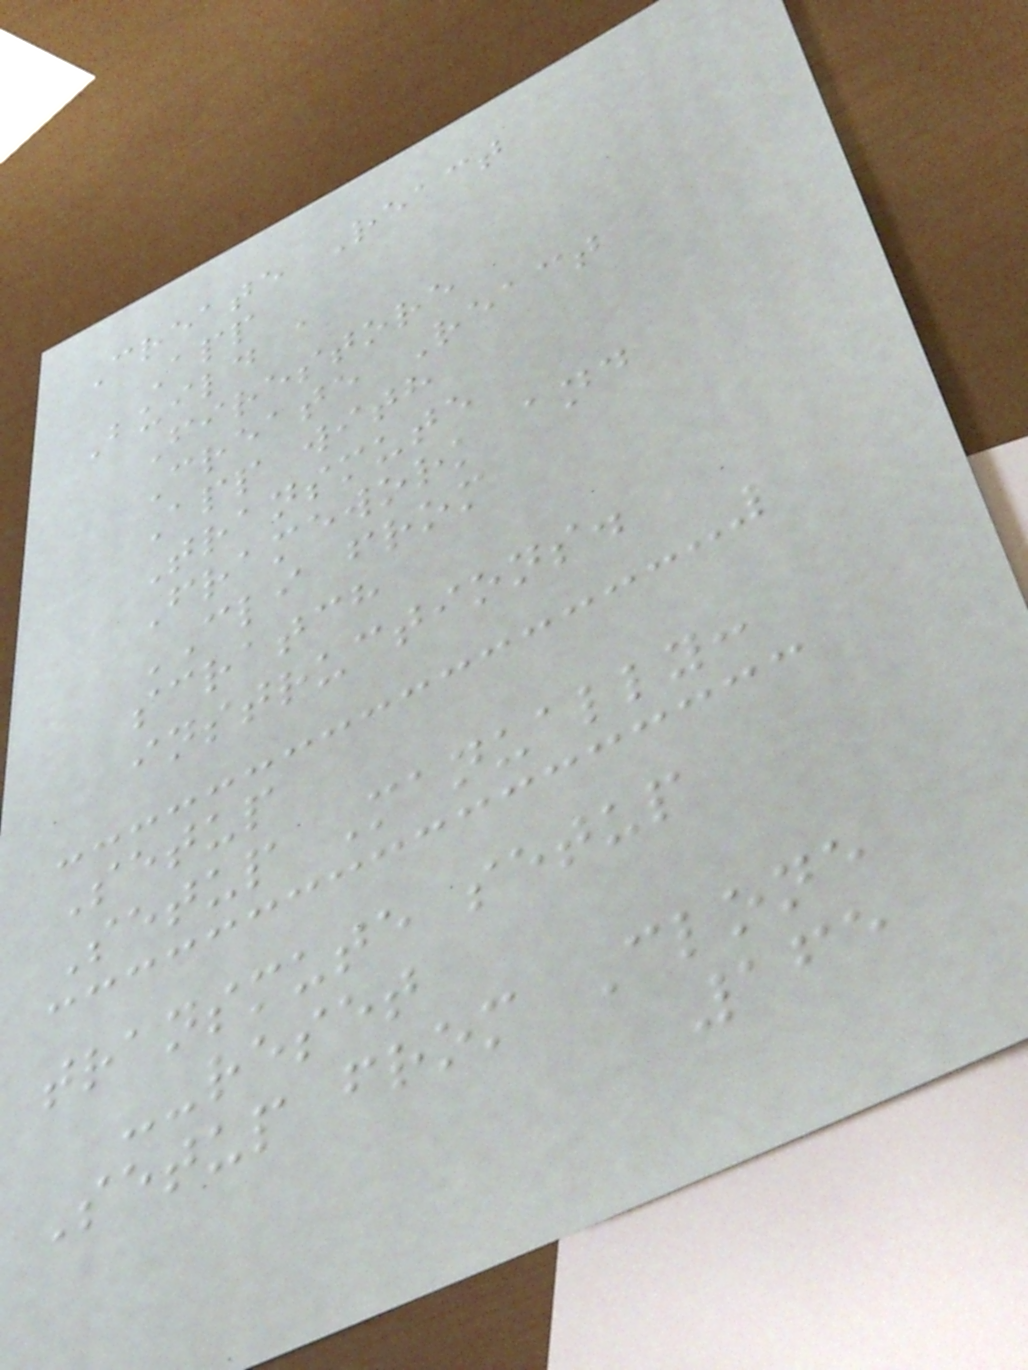Create React
App
Build a
Firestore
Create React
App with
Transmute
Framework and
CLI from
scratch
instructions.
Setup
Setup Manually:
transmute setup
--reset
Setup from Clone
165
